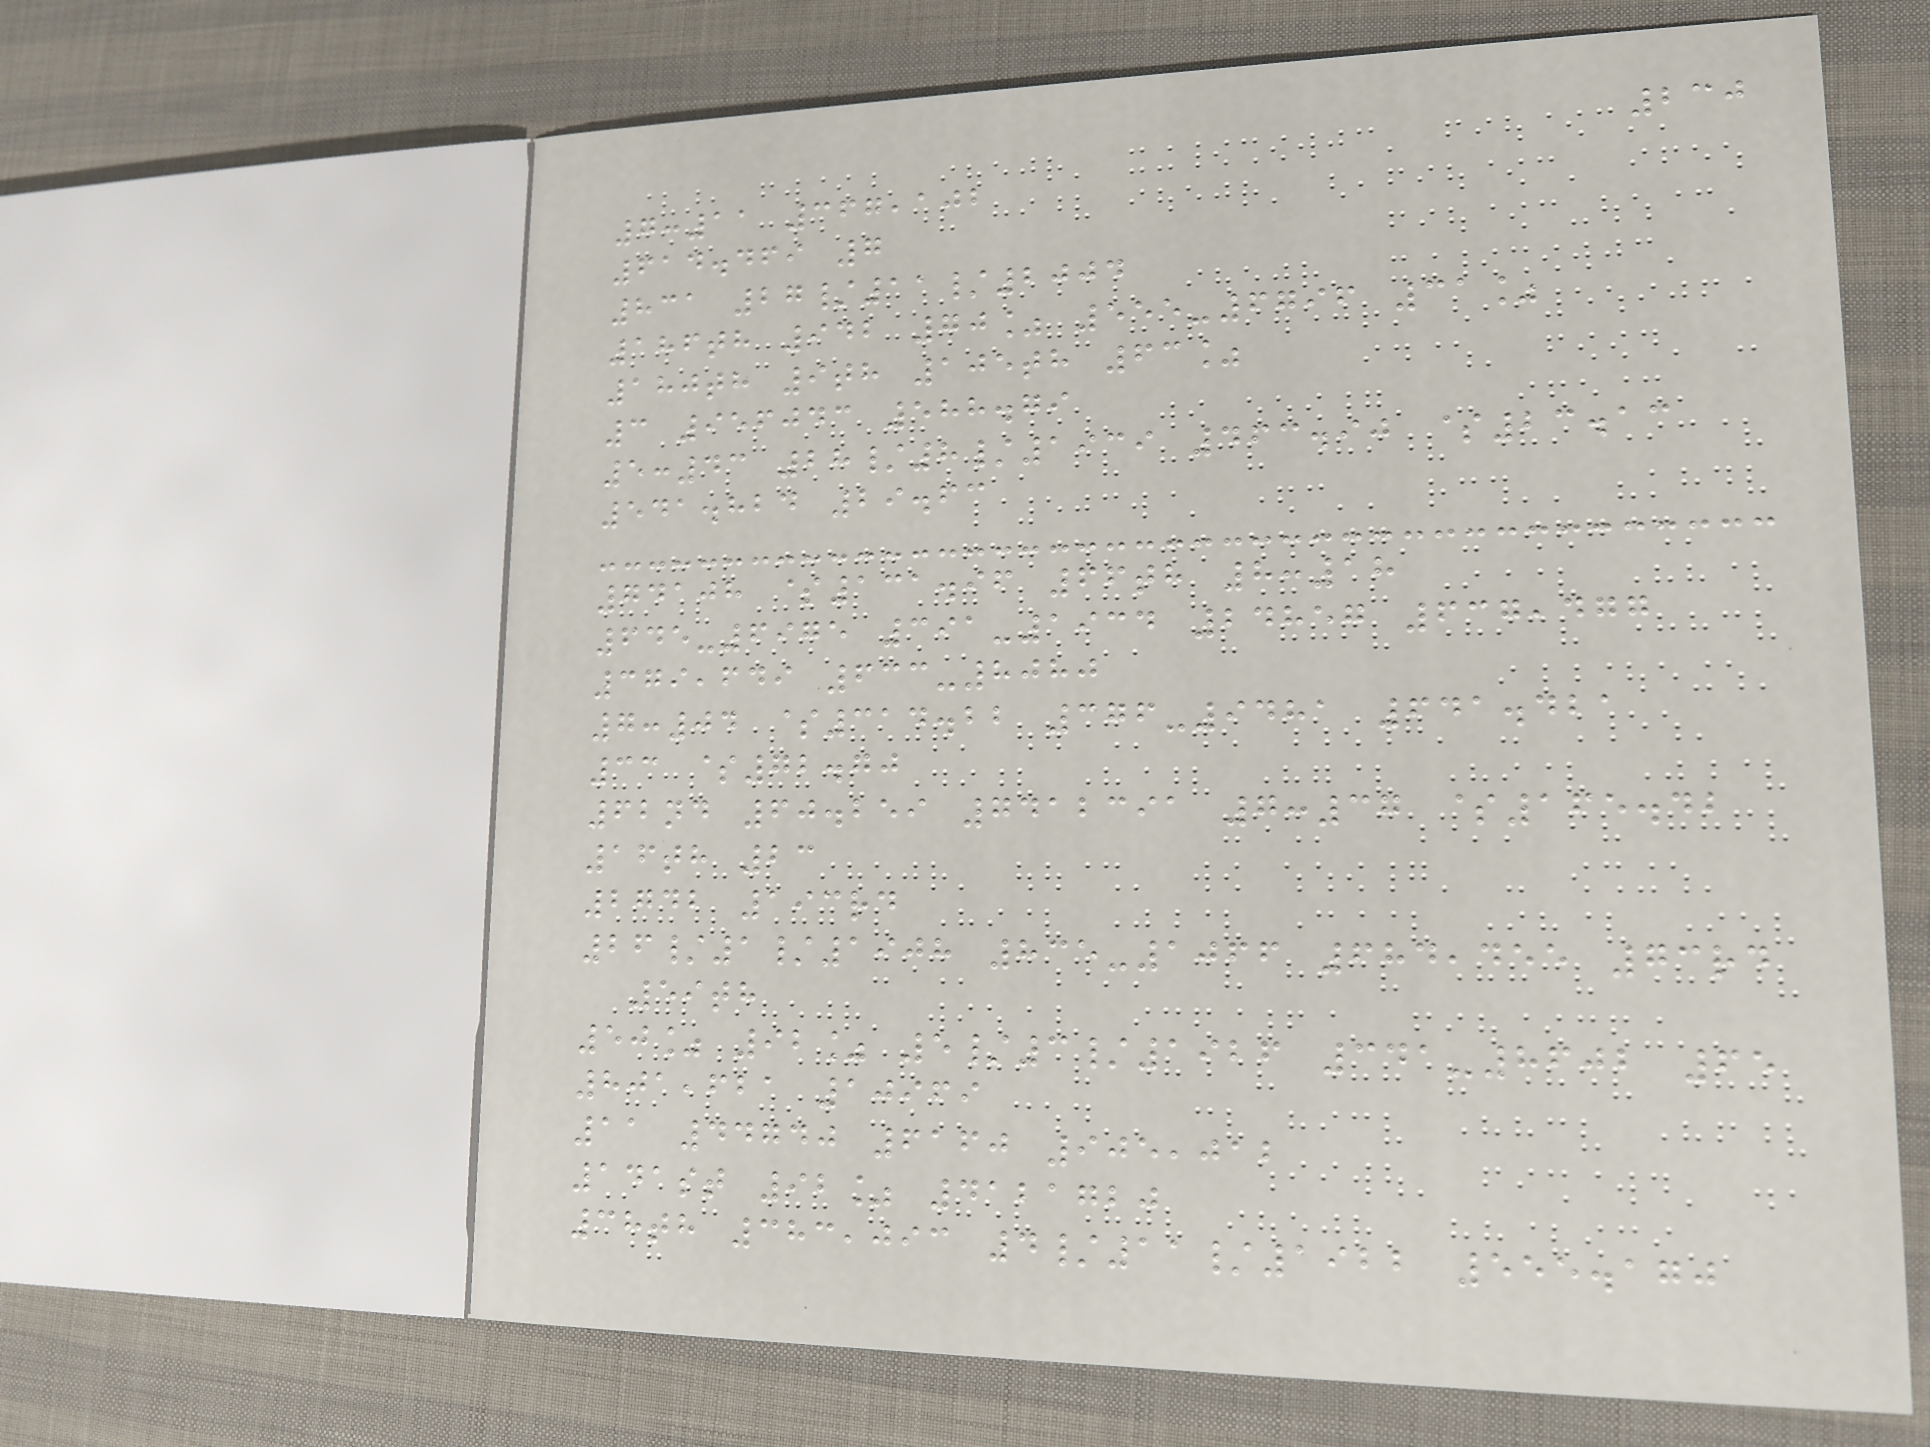230
7:11 367,102
614.469 7
831 27/11/2004
186th 942 70% 555-6796 31%
180th 9th 105th 63%
3 956043 588.79
5:43 28/8/1939 463.90 $23.13
541.824 29.63
74108 $131.96 66th 8:18
645-6975 391-1934 24857 637,477
379,649 633-8080
7:04 $314.22 376-9481 641.421
33 $72.70
62nd 60.259 7412391 7:37 $165.42
16th 23
2742 193rd
26/1/1908 835-1066 684,455 73rd
59th
50% 92% 5/3/1926 341-8602 65
801,621 10969
11 44740 6160 905,012
141st 92% 4121720
38th 383,093 4/11/1922 555.170
